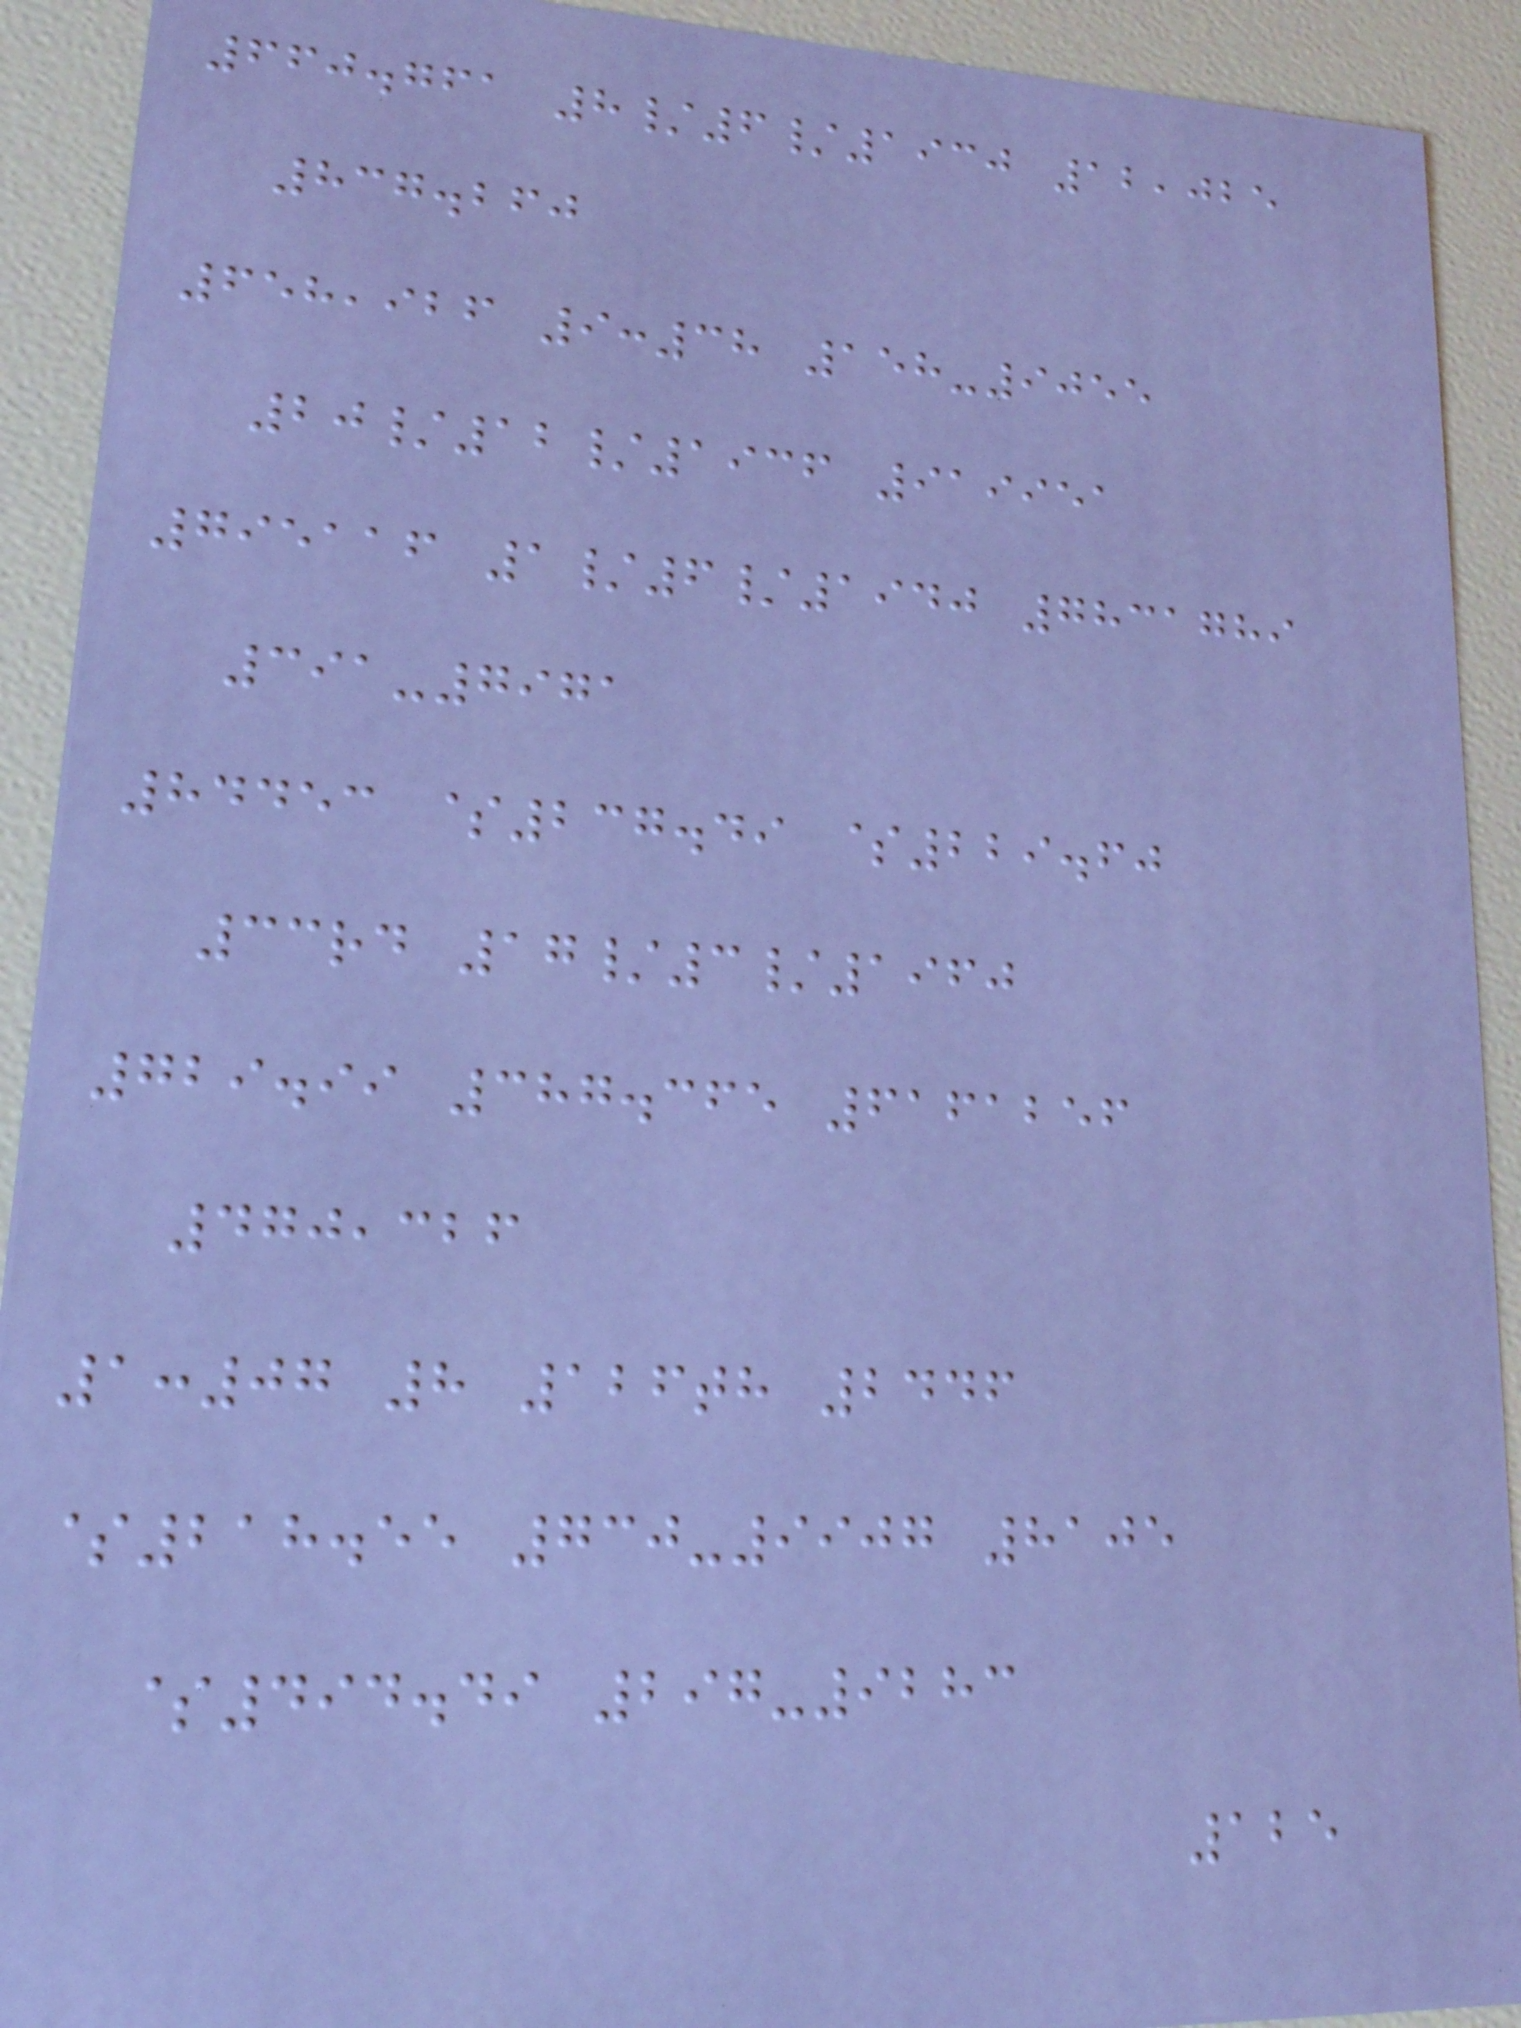660.761 8/6/1930 12,025
837.260
658,926 9:38 158-9055
20/12/1936 919951
795116 1/6/1940 7831789
391-7971
84453 $237.49 $229.60
33rd 17/3/1960
729.99 387.365 6161256
470,326
1:07 8 126th 2446
$218.55 730-9907 8105
$494.49 297-9283
125
